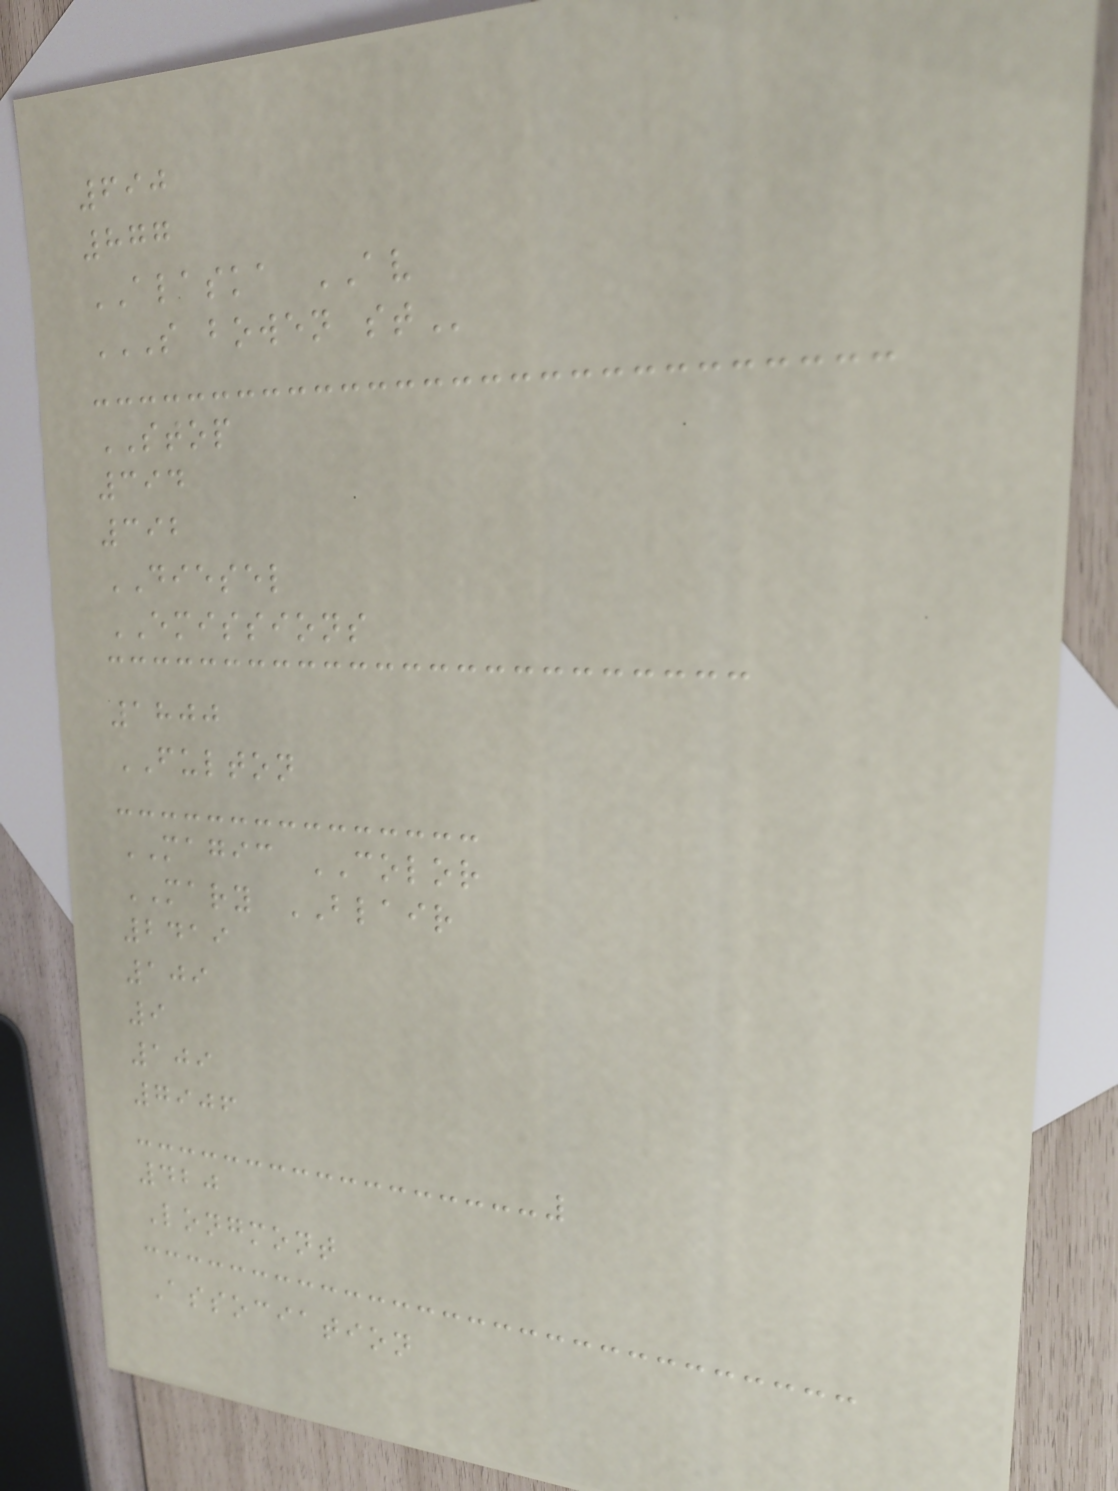690
877
ALASKA AV
S BOWEN ST
STOP
394
392
DIESEL
EMISSIONS
1800
FULTON
MAGIC COLOR
MARY BLAIR
2419
109
9
109
7906
420
Longmont
Association
